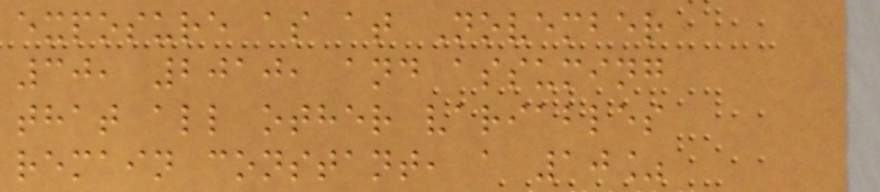exposure as at November
30, 2010, and assuming
that all other variables
remain constant, a 10%
